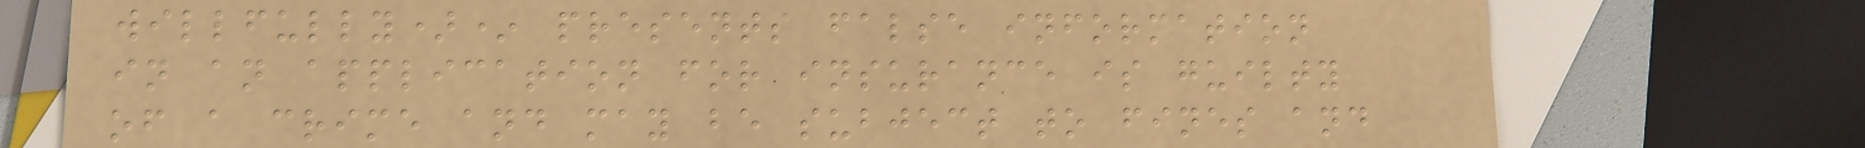willfully)* presents false information
in an application for insurance is guilty
of a crime and may be subject to fines and
